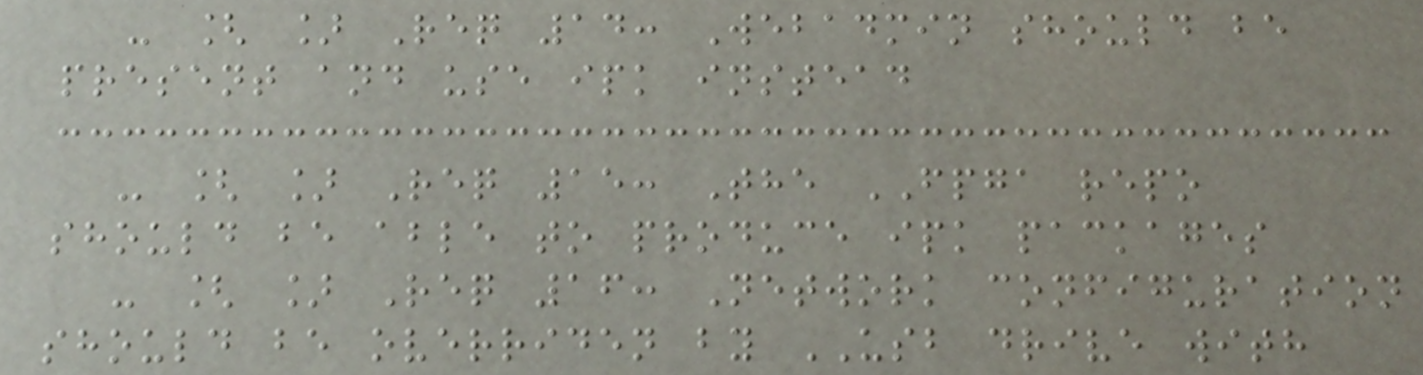- [ ] Req 14: Webadmin should be
present and use ipk instead
- [ ] Req 15: The FPGA repo
should be able to produce ipk packages
- [ ] Req 16: Network configuration
should be overriden by USB drive with
